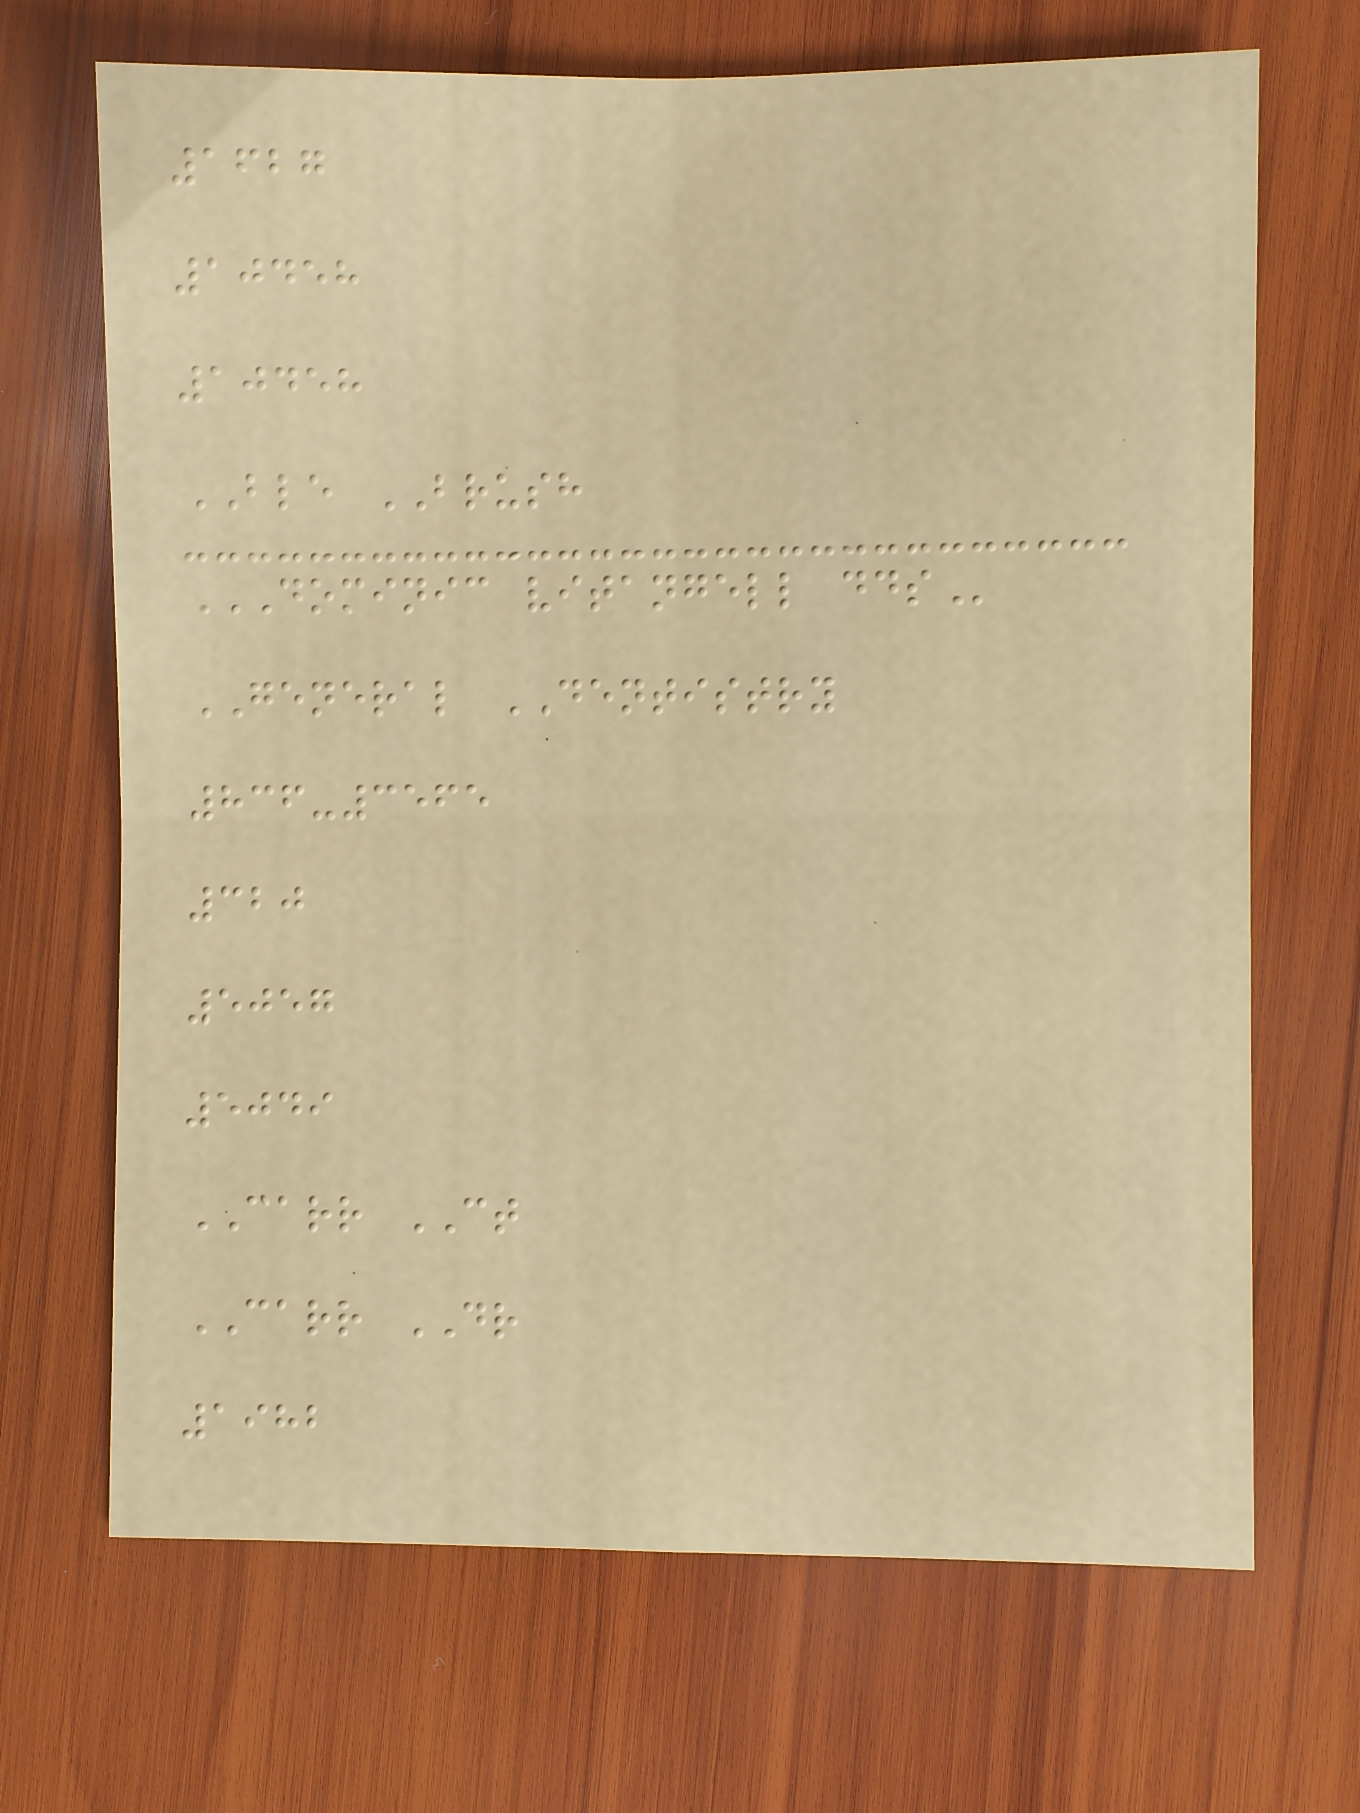1627
10458
10458
BLE BRUSH
DOMINIC VITANGELL DDS
GENERAL DENTISTRY
836-3565
320
5057
5049
CARR CT
CARR DR
1982
